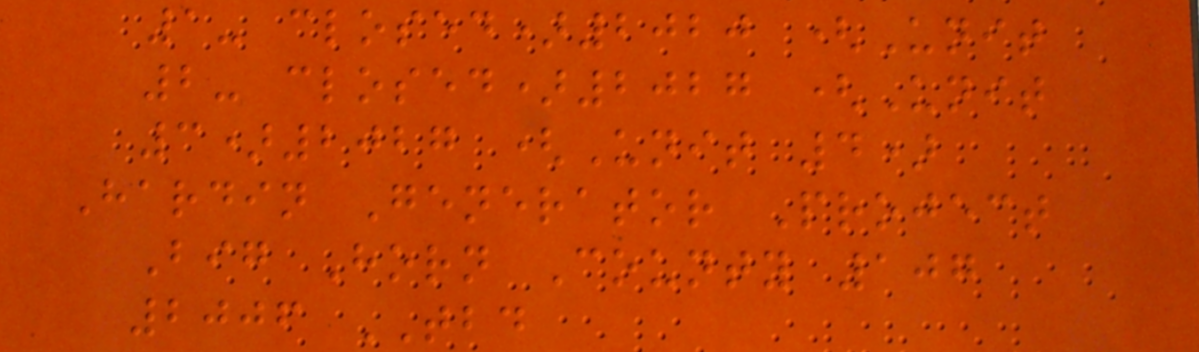1- closed)2020 (Unit
2- closed)2027 (Unit
3)2027 (Unit 4)
Hardin Generator Project
Big Horn County 107
2006 TBD
